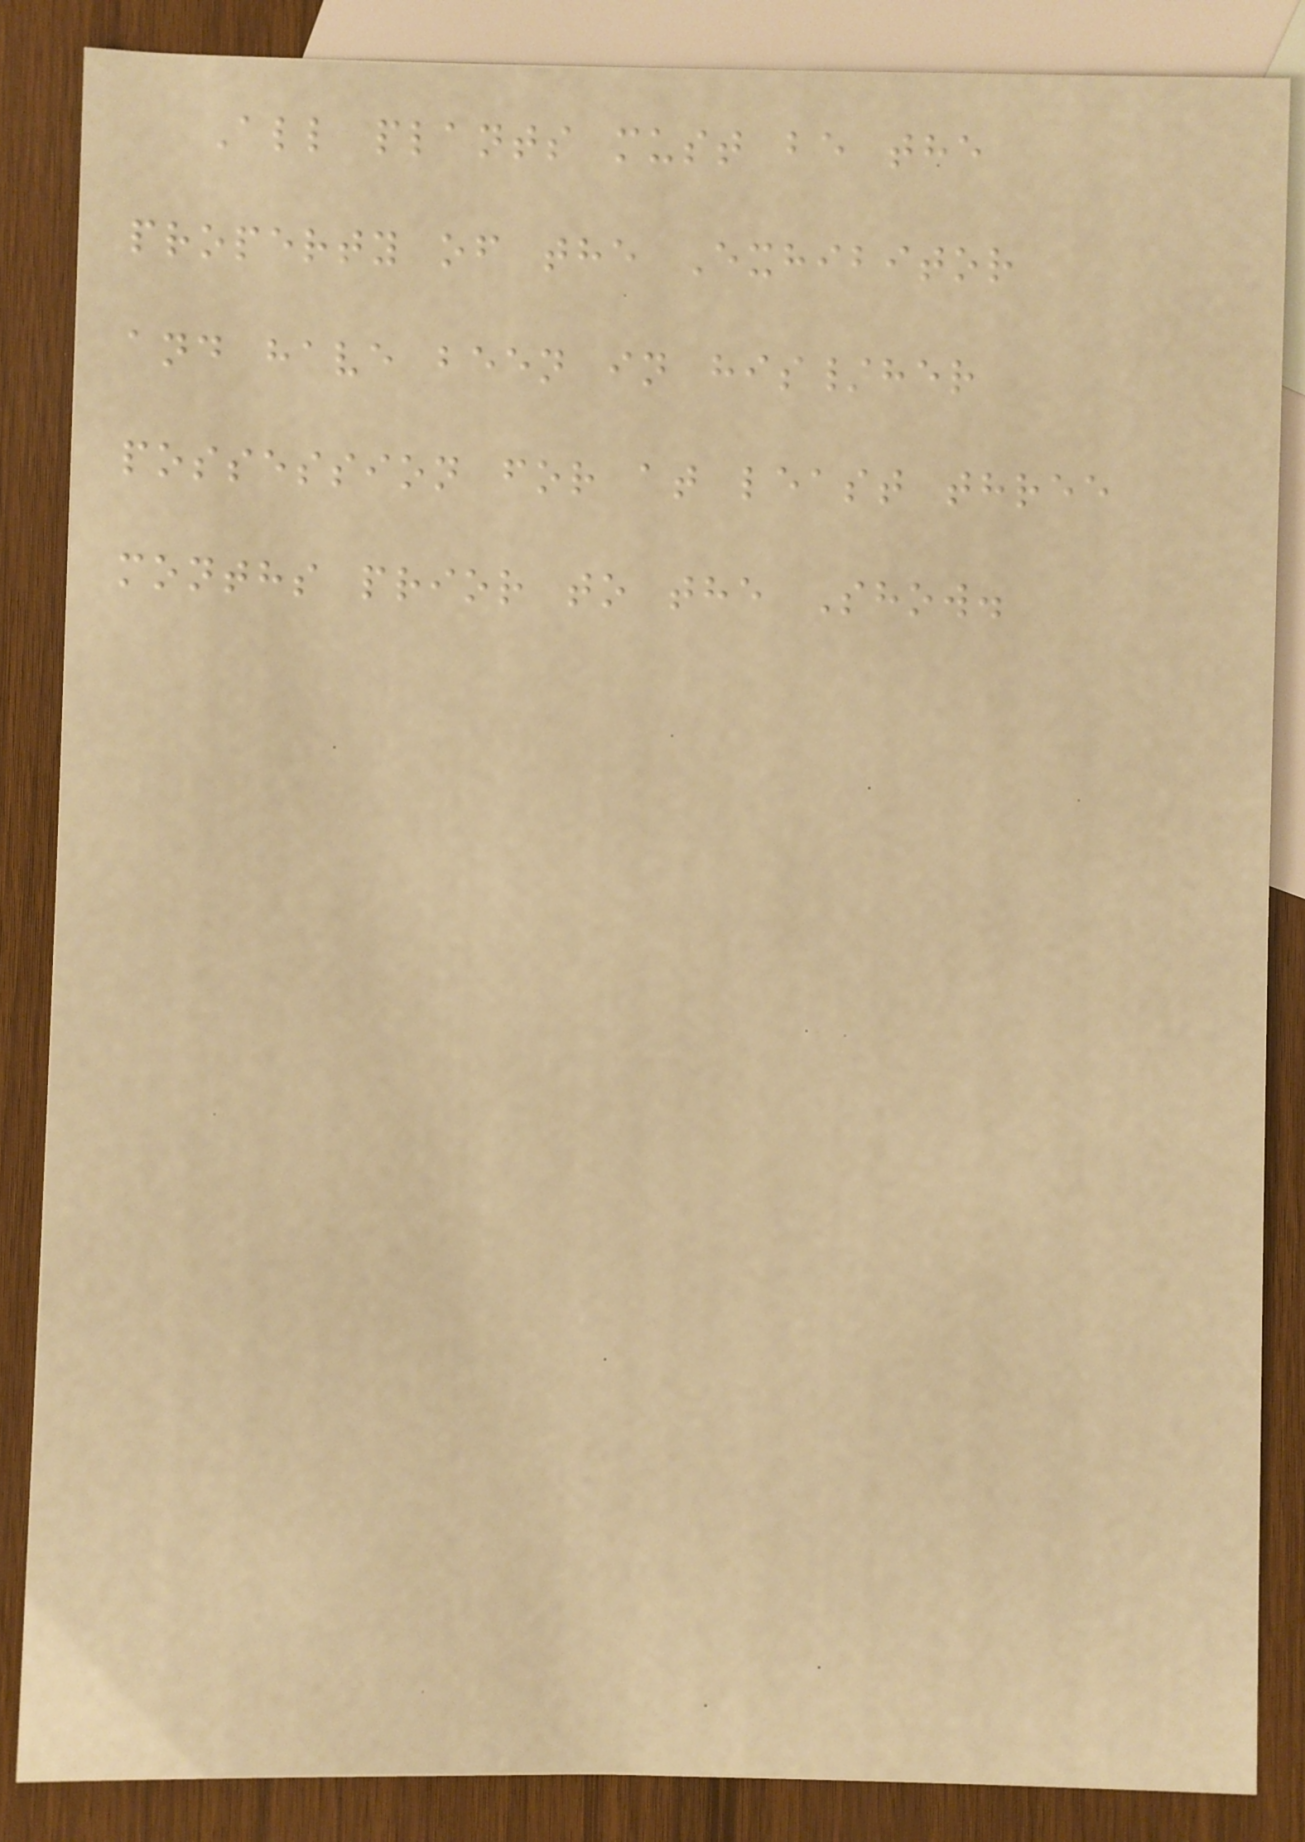All plants must be the
property of the Exhibitor
and have been in his/her
possession for at least three
months prior to the Show.
